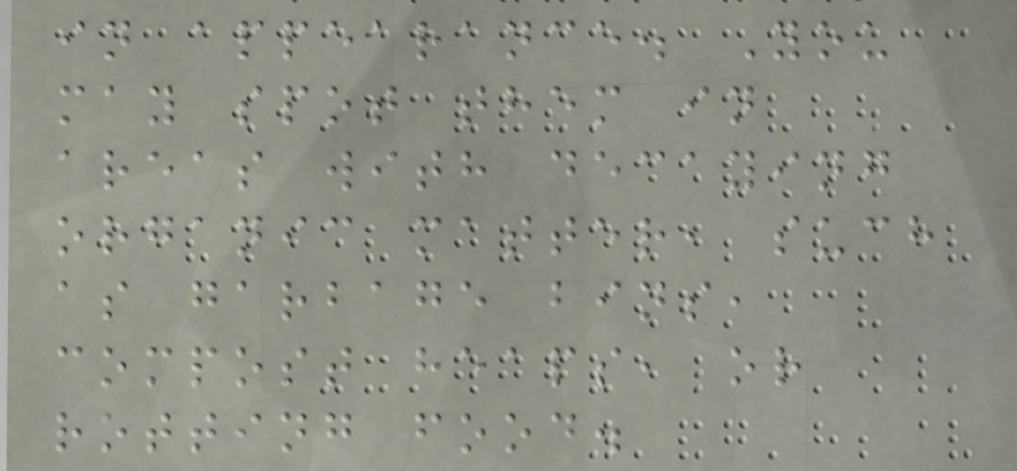in appearance. You
may spot them in
areas with decaying
organic matter, such
as garbage bins,
compost heaps, or
rotting food.
